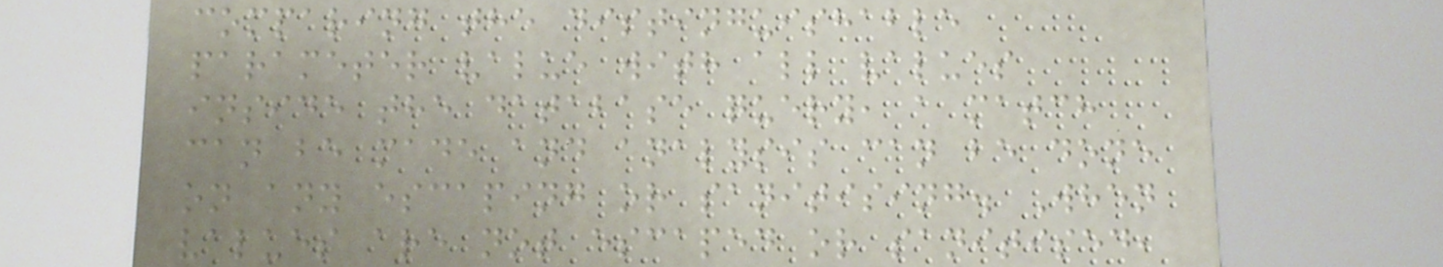comparing the distinguishable
parameter value with all values
inside the database query, a match
can be made and analysis can be done
on any escaping or sanitising. When
values are not escaped or sanitised,
